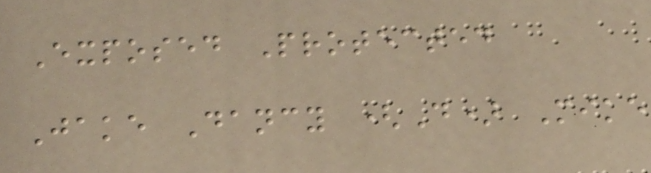Exposed Protected
Jake Dancy (D) Mike
